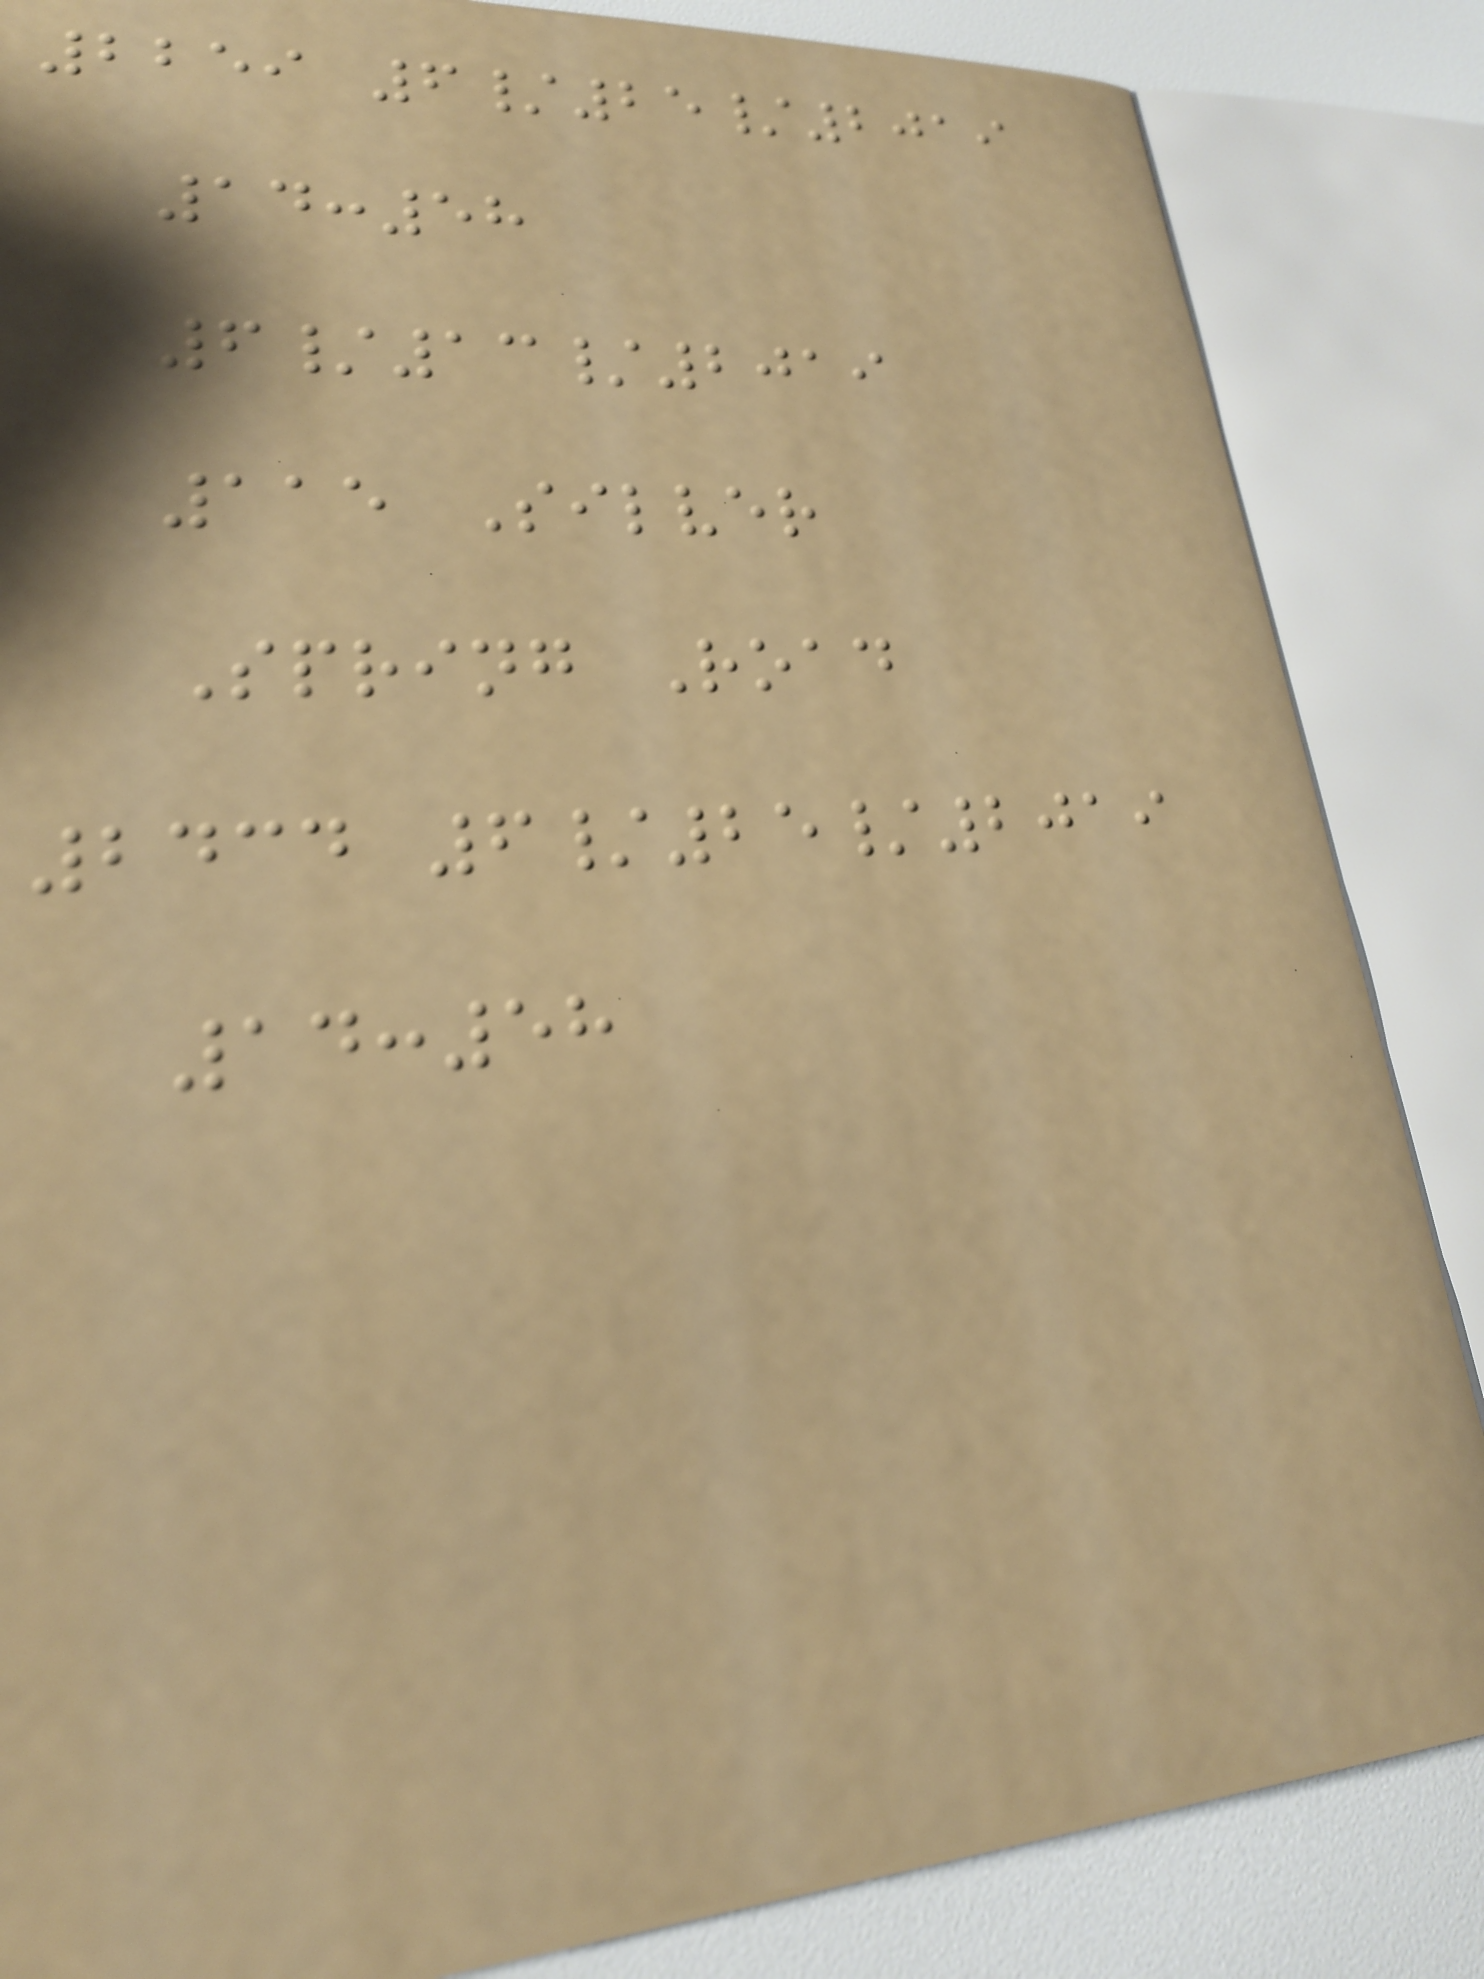2259 6/25/2019
14:58
6/13/2019
115 Silver
Spring Road
2434 6/25/2019
14:58
